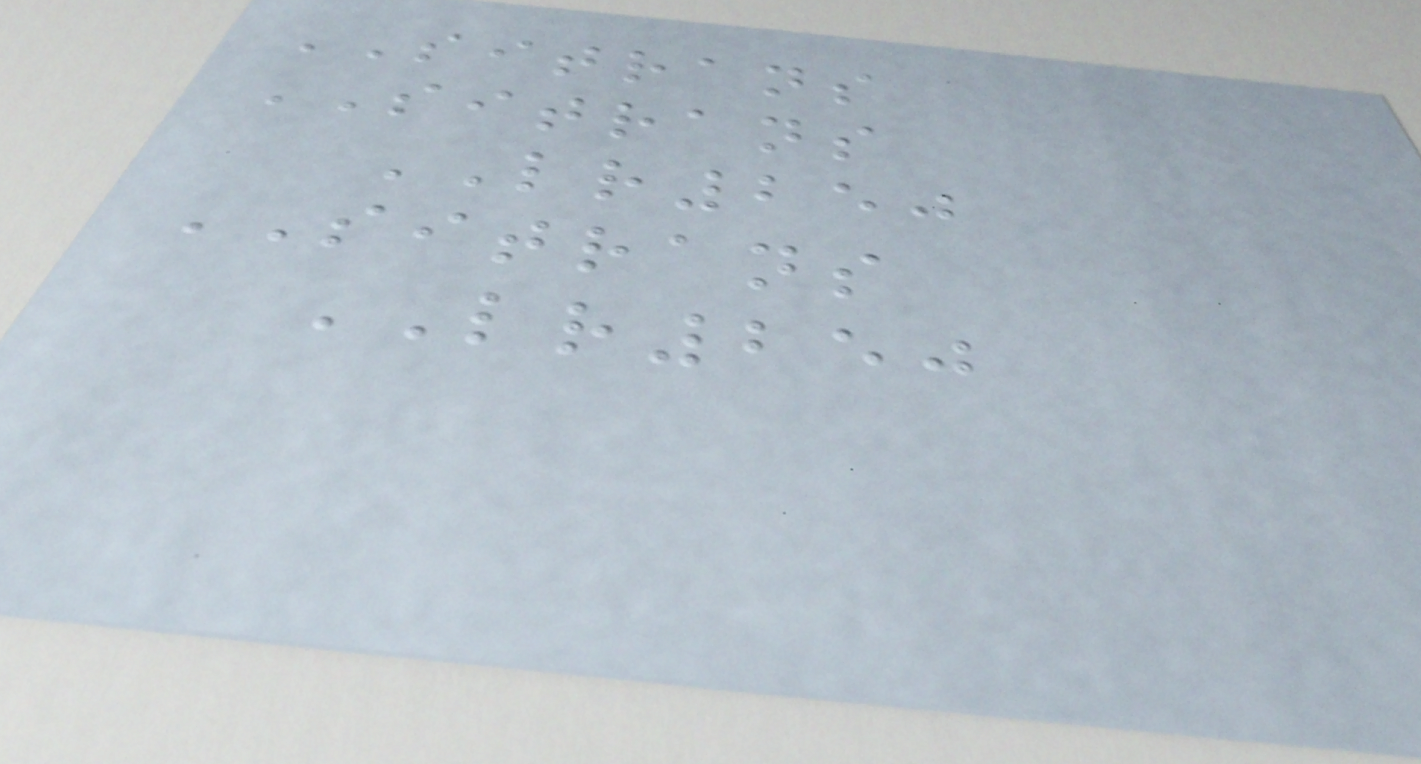SITRANS
SITRANS
LR250
SITRANS
LR250
